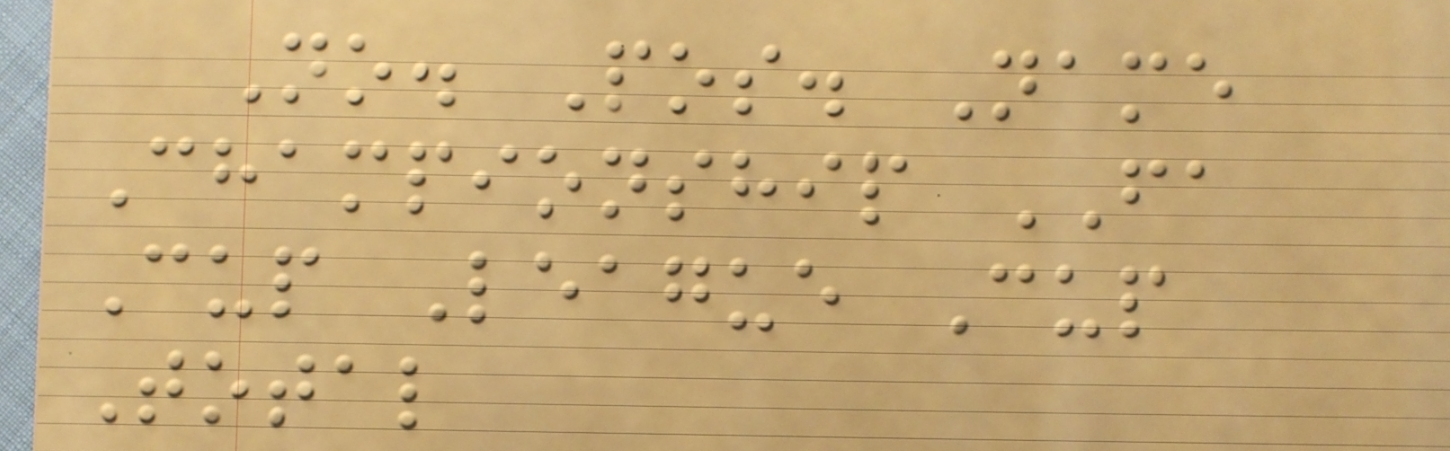No. Pos. Name
Championship FA
Cup League Cup
Total
